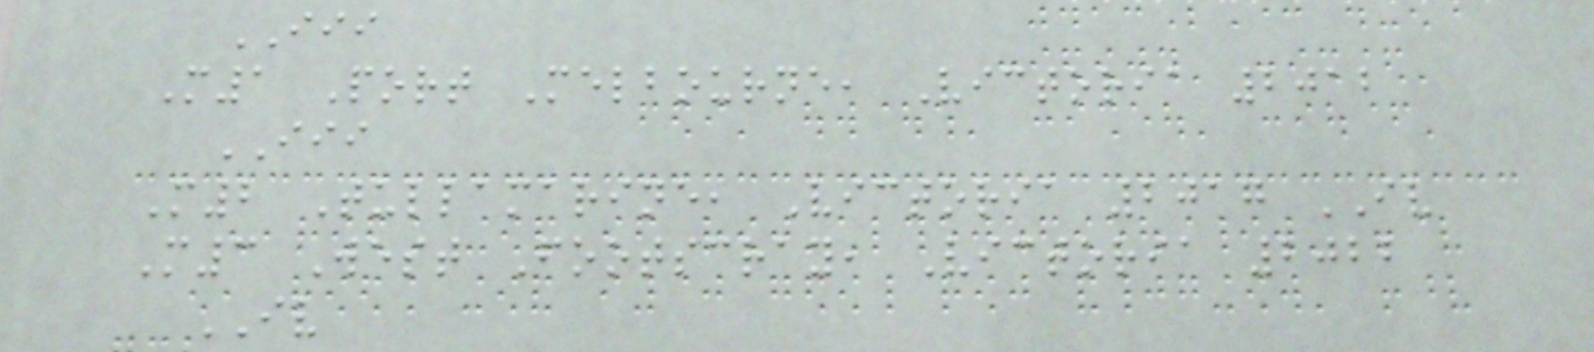III
M1 Port Melbourne, Victoria 2012
III
M2 Tullamarine, Victoria 2017 IV
M3 West Footscray, Victoria 2022
IV
